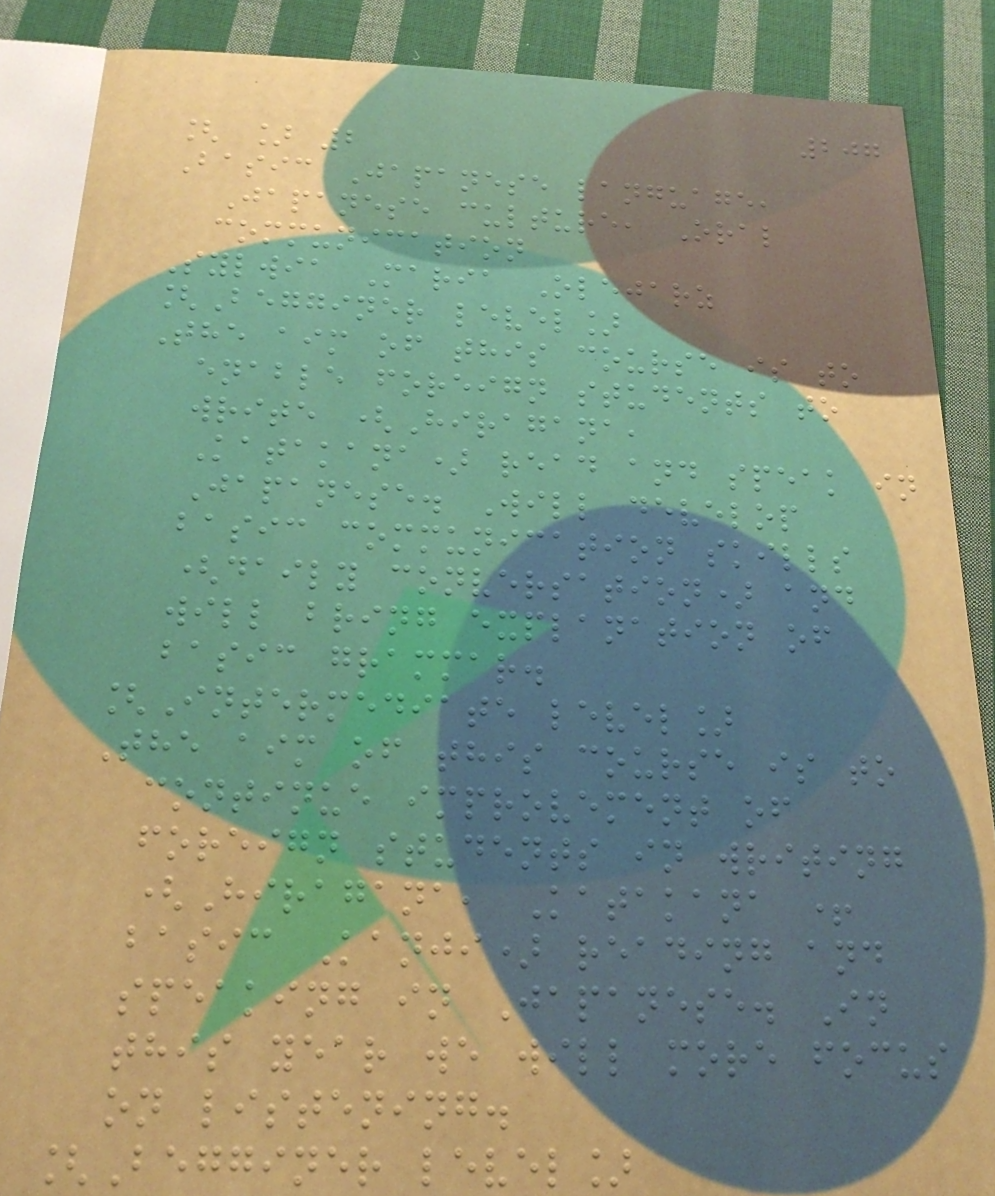207
[ ] 2
Basic Japanese language,
Japanese culture, Oral
communication
Sylwia Maria Olejarz
[Begginer level]
The aim of this course is to
enable foreign students to
write (Hiragana,
Katakana) read and speak in
Japanese. Will develop
basic communication skills
(daily conversation) and
will bring explanation of
basic grammar.
[Intermediate level]
The aim of this course is to
continue improvement of
foreign students in writing
(Hiragana, Katakana +
basic Kanji) reading and
speaking in Japanese. In
this year we will more focus
on listening.
[Begginer level]
